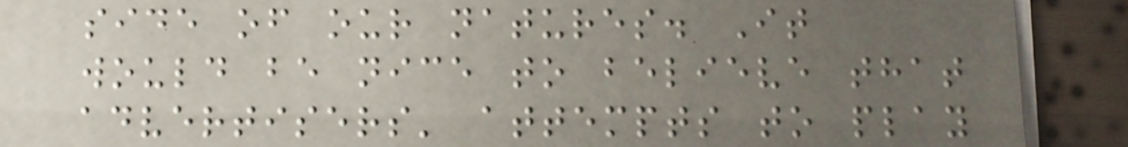side of our natures. It
would be nice to believe that
advertisers' attempts to play
